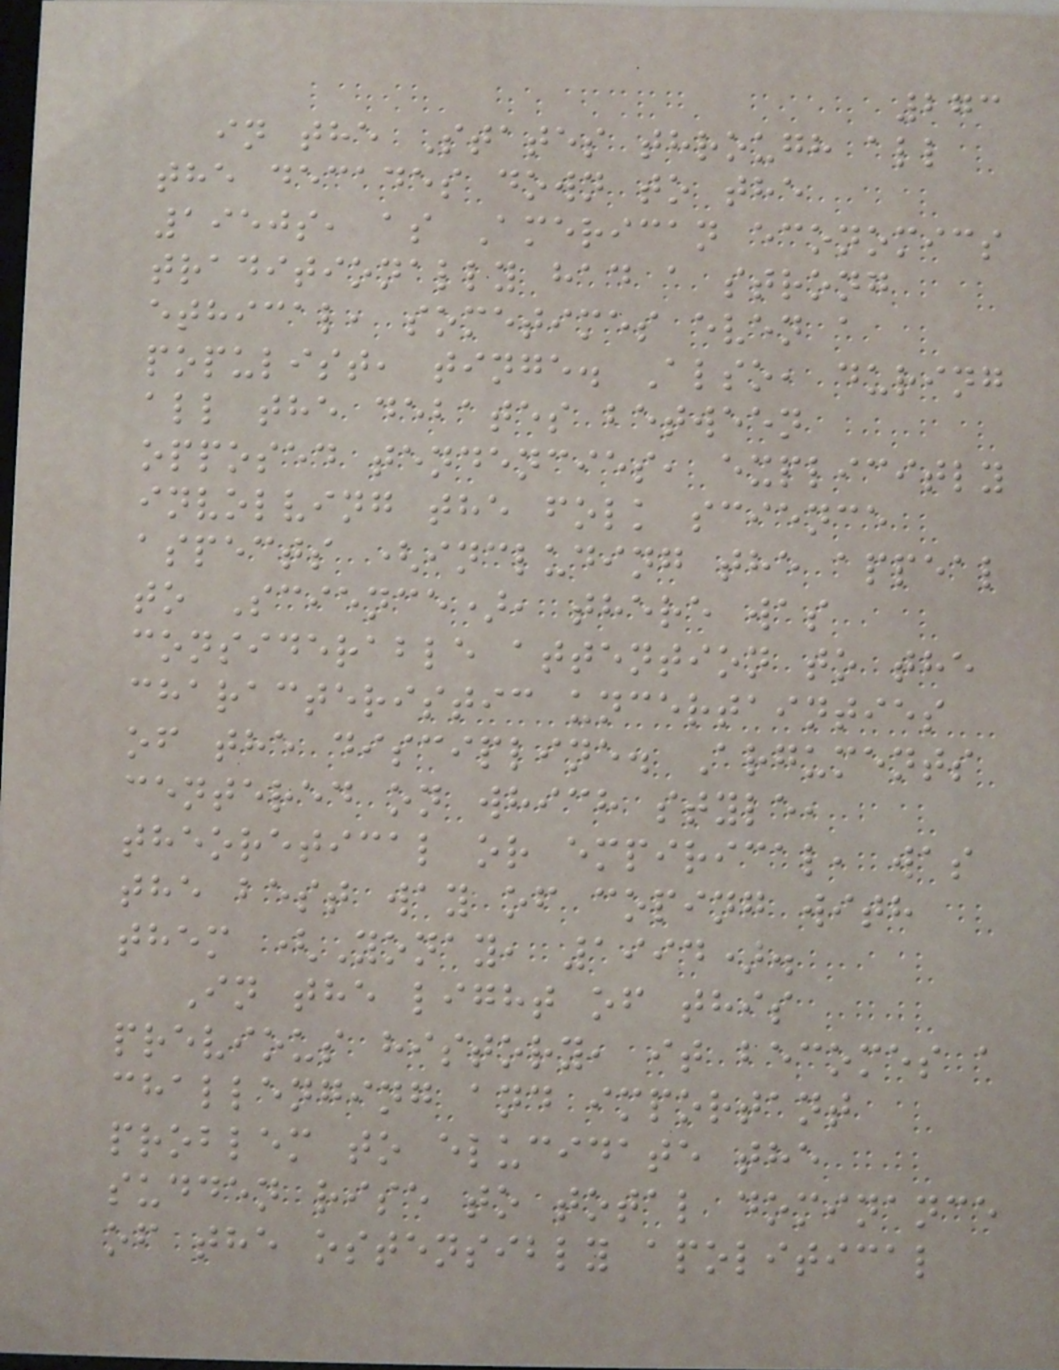273
in the States through all
the decades down to the
1950s, as American economics
traditionally had a strong
ethical, sometimes even a
populist, tinge. Also, during
all the debates between
opposed tendencies, explicitly
involving the folk science
aspects (including the appeal
to Science), there was
considerable attention to the
characteristic uncertainties
of the discipline. Arguments
centered on which style,
theoretical or empirical, was
the best way of coping with
them (Yonay, 1994).
In the light of this
previous history, it becomes a
challenging and important
problem to elucidate the
sudden rise to total dominance
of the ostensibly apolitical
